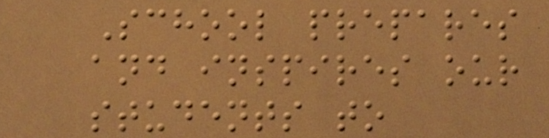School prepares
and inspires our
students to
